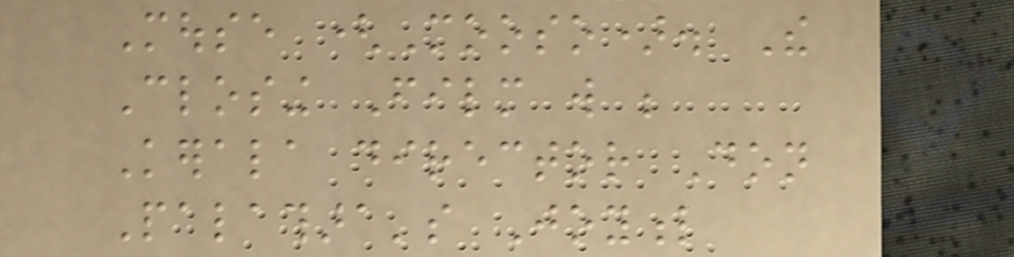Mouse (Mooso). The
Closing Film will be
Kerala director Don
Palathara's Joyful
